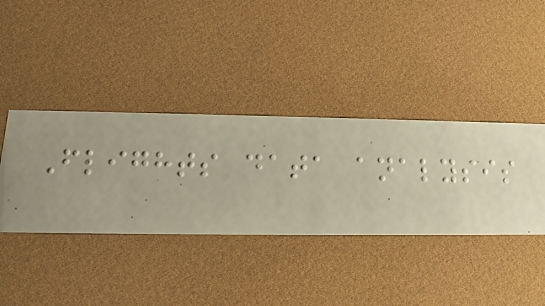Flights data analysis
